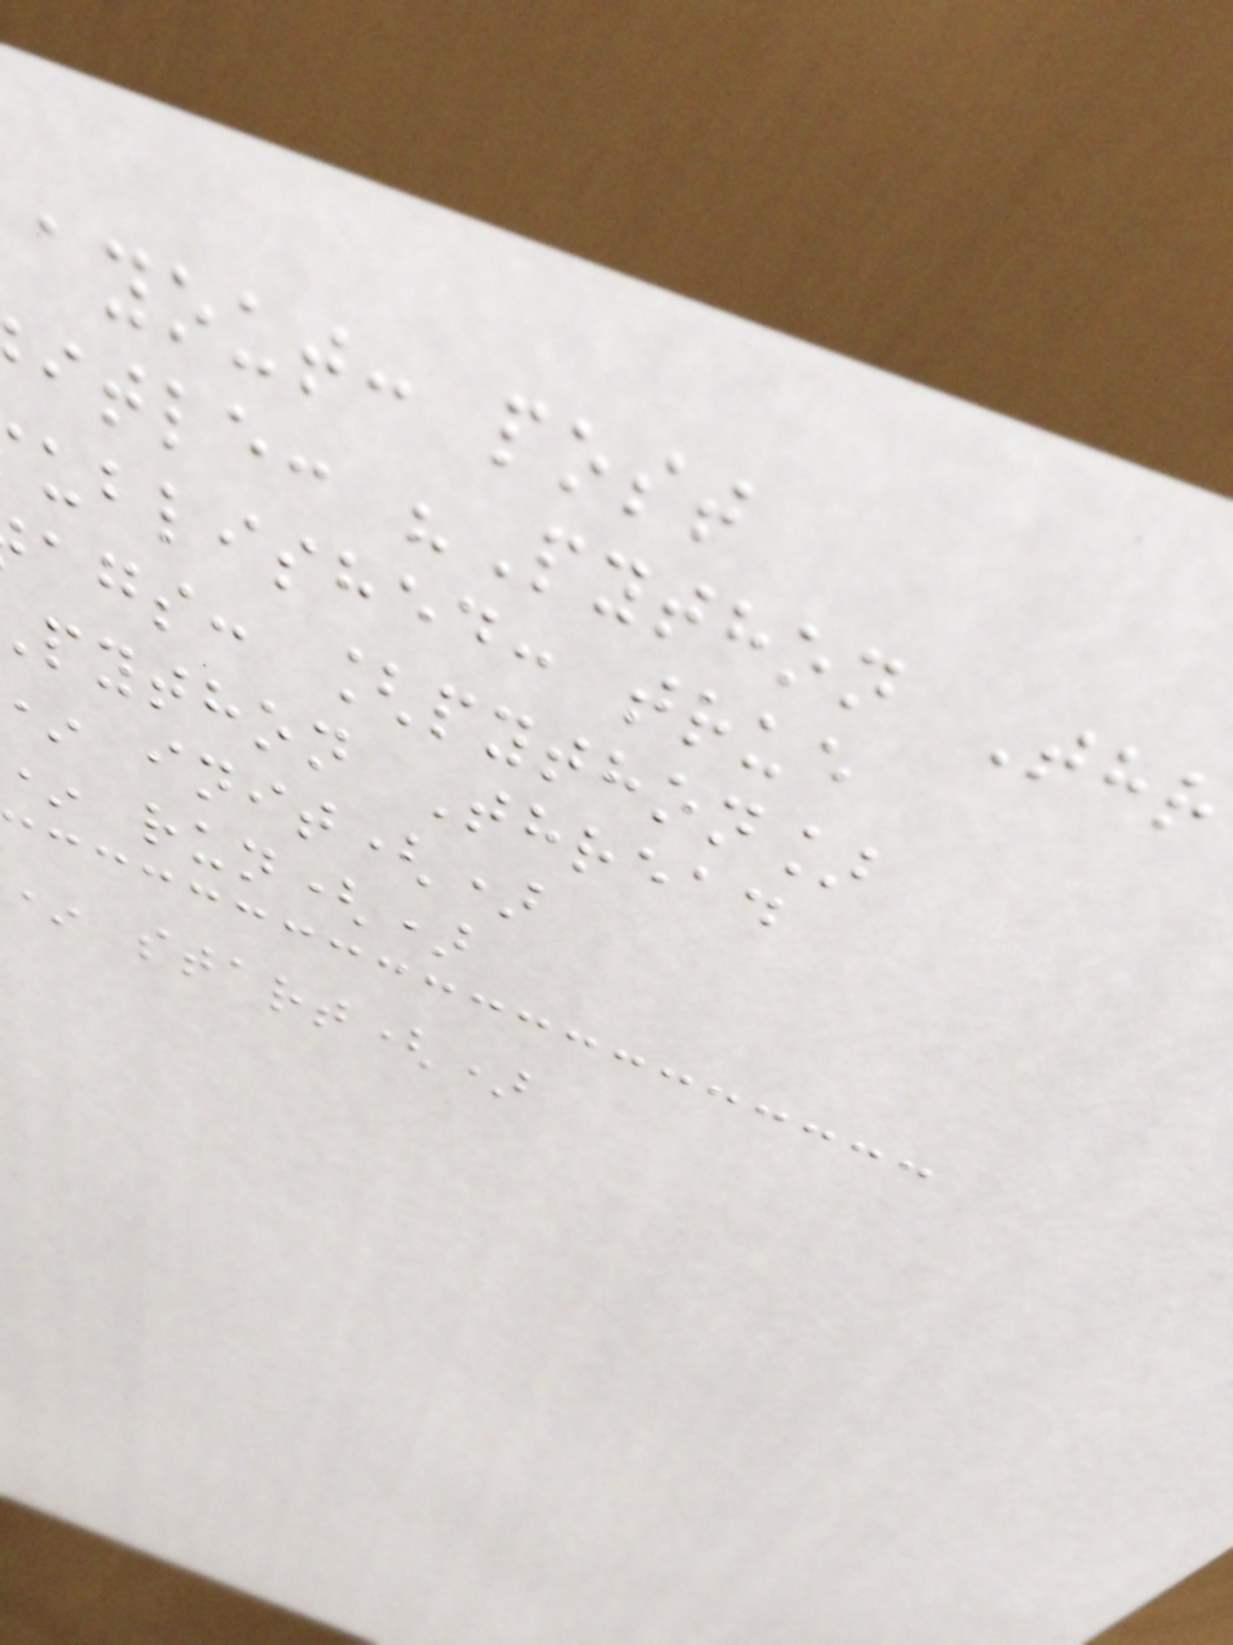ayout: post
itle: "Python Thr
ublished: true
ags: [python]
python Thread
init()
run()
* start()
